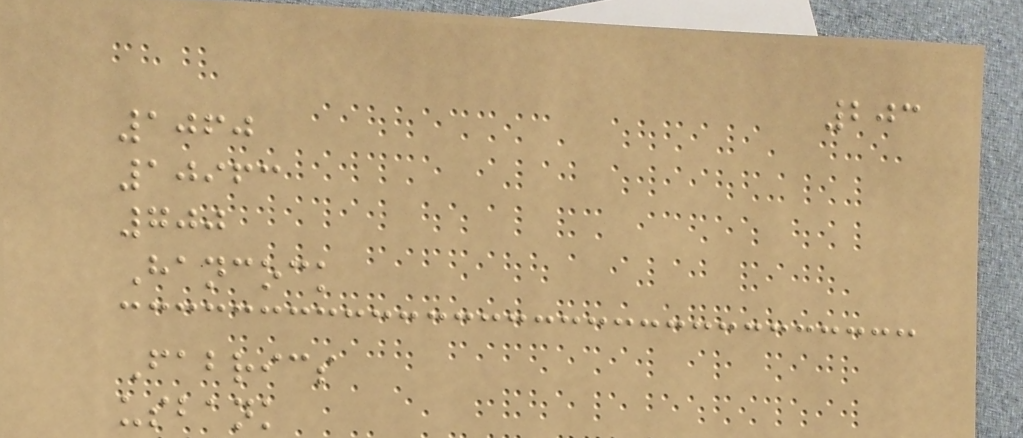203
1060
10963
700
Hancock
Fabrics
usbank
